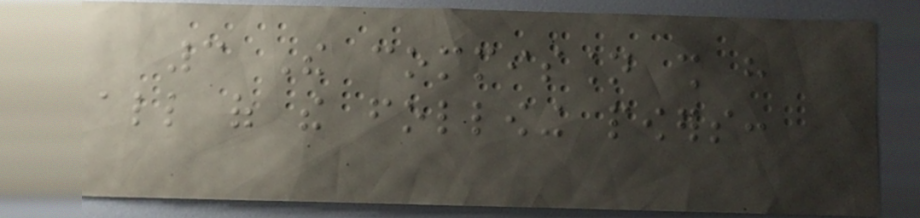3 The commission shall have
all of the following powers:
